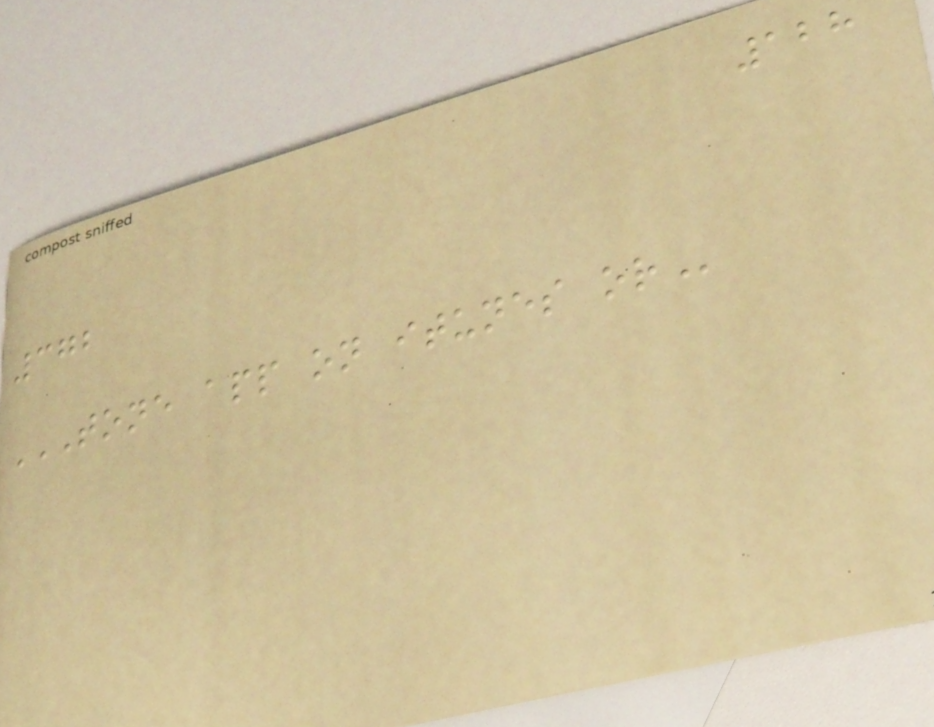128
372
TONE APP ON ITUNES OR
